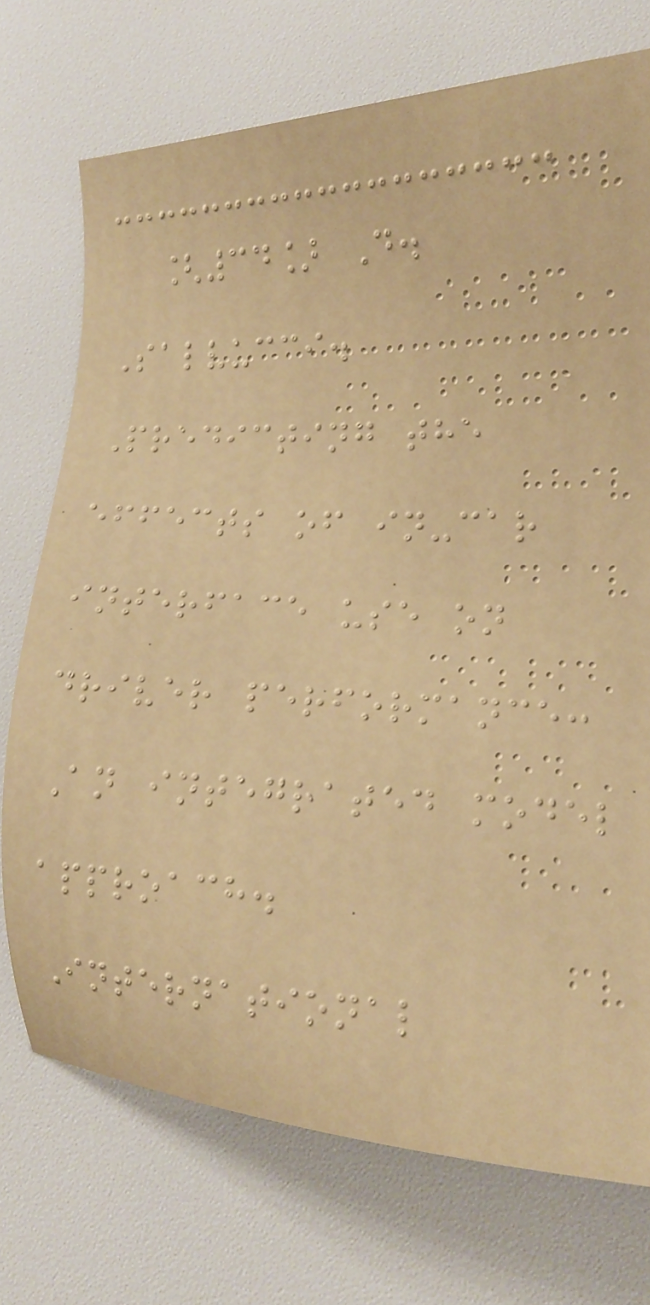[34] D.
Salvucci.
Predicting the
effects of in-car
interface use on
driver performance:
An integrated model
approach.
International
